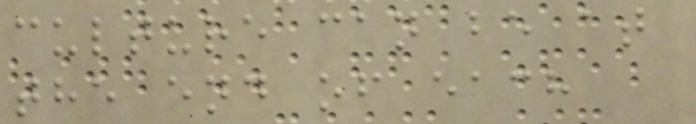culture can be at
the end of each
